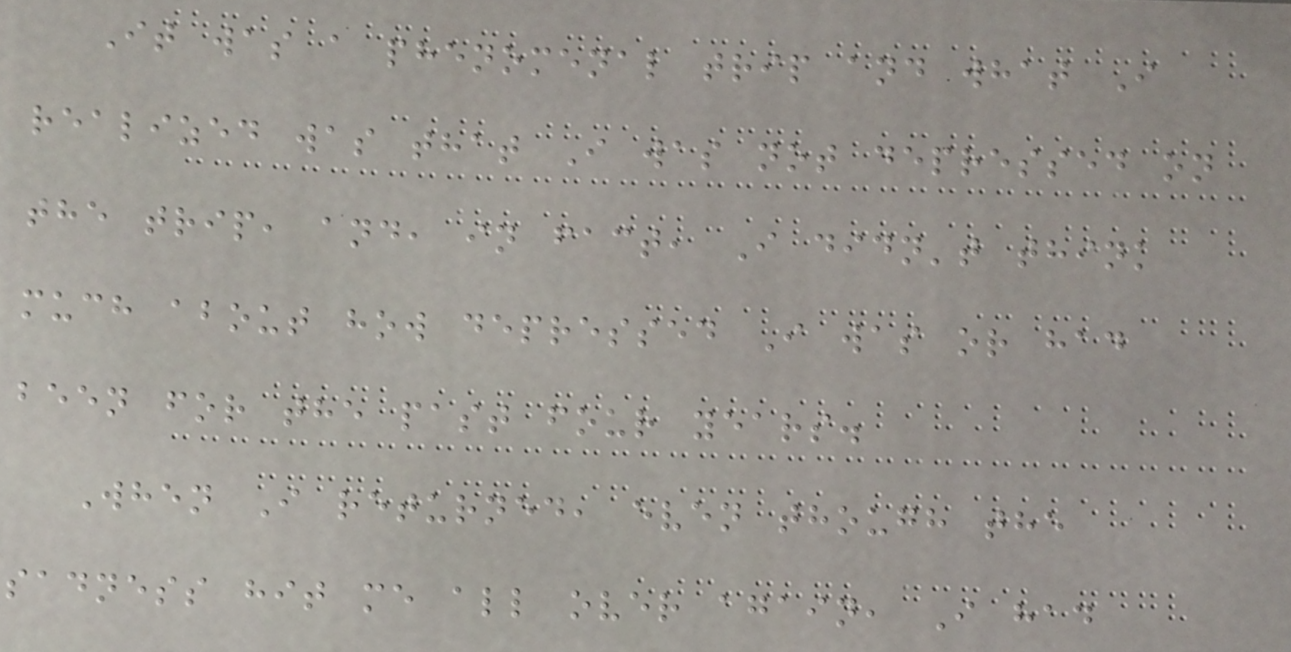It was a phenomenal trip and what I
realized was that I was not depressed on
the trip, and, in fact, I didn't think
much about how depressed I was or had
been for the past four years.
When I returned, even though the
sadness hit me all over again, I had
